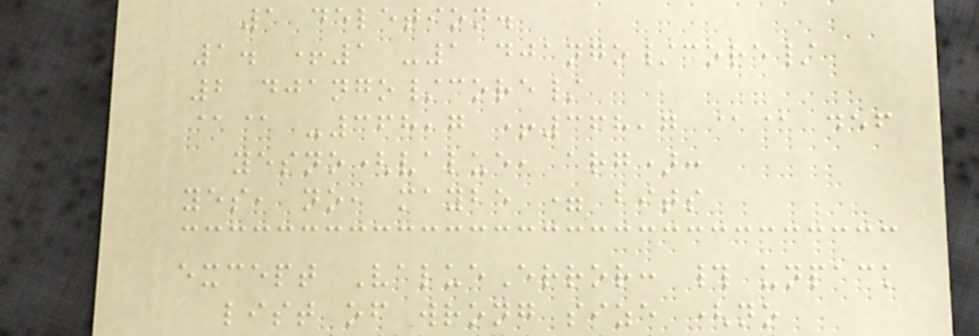1 deletion.
1. +1 -1 django/core/
2 django/core/
@@ -368,7 +368,7 @@ def
yesno(value, arg):
yes, no, maybe = bits
except ValueError: # unpack
list of wrong size (no
